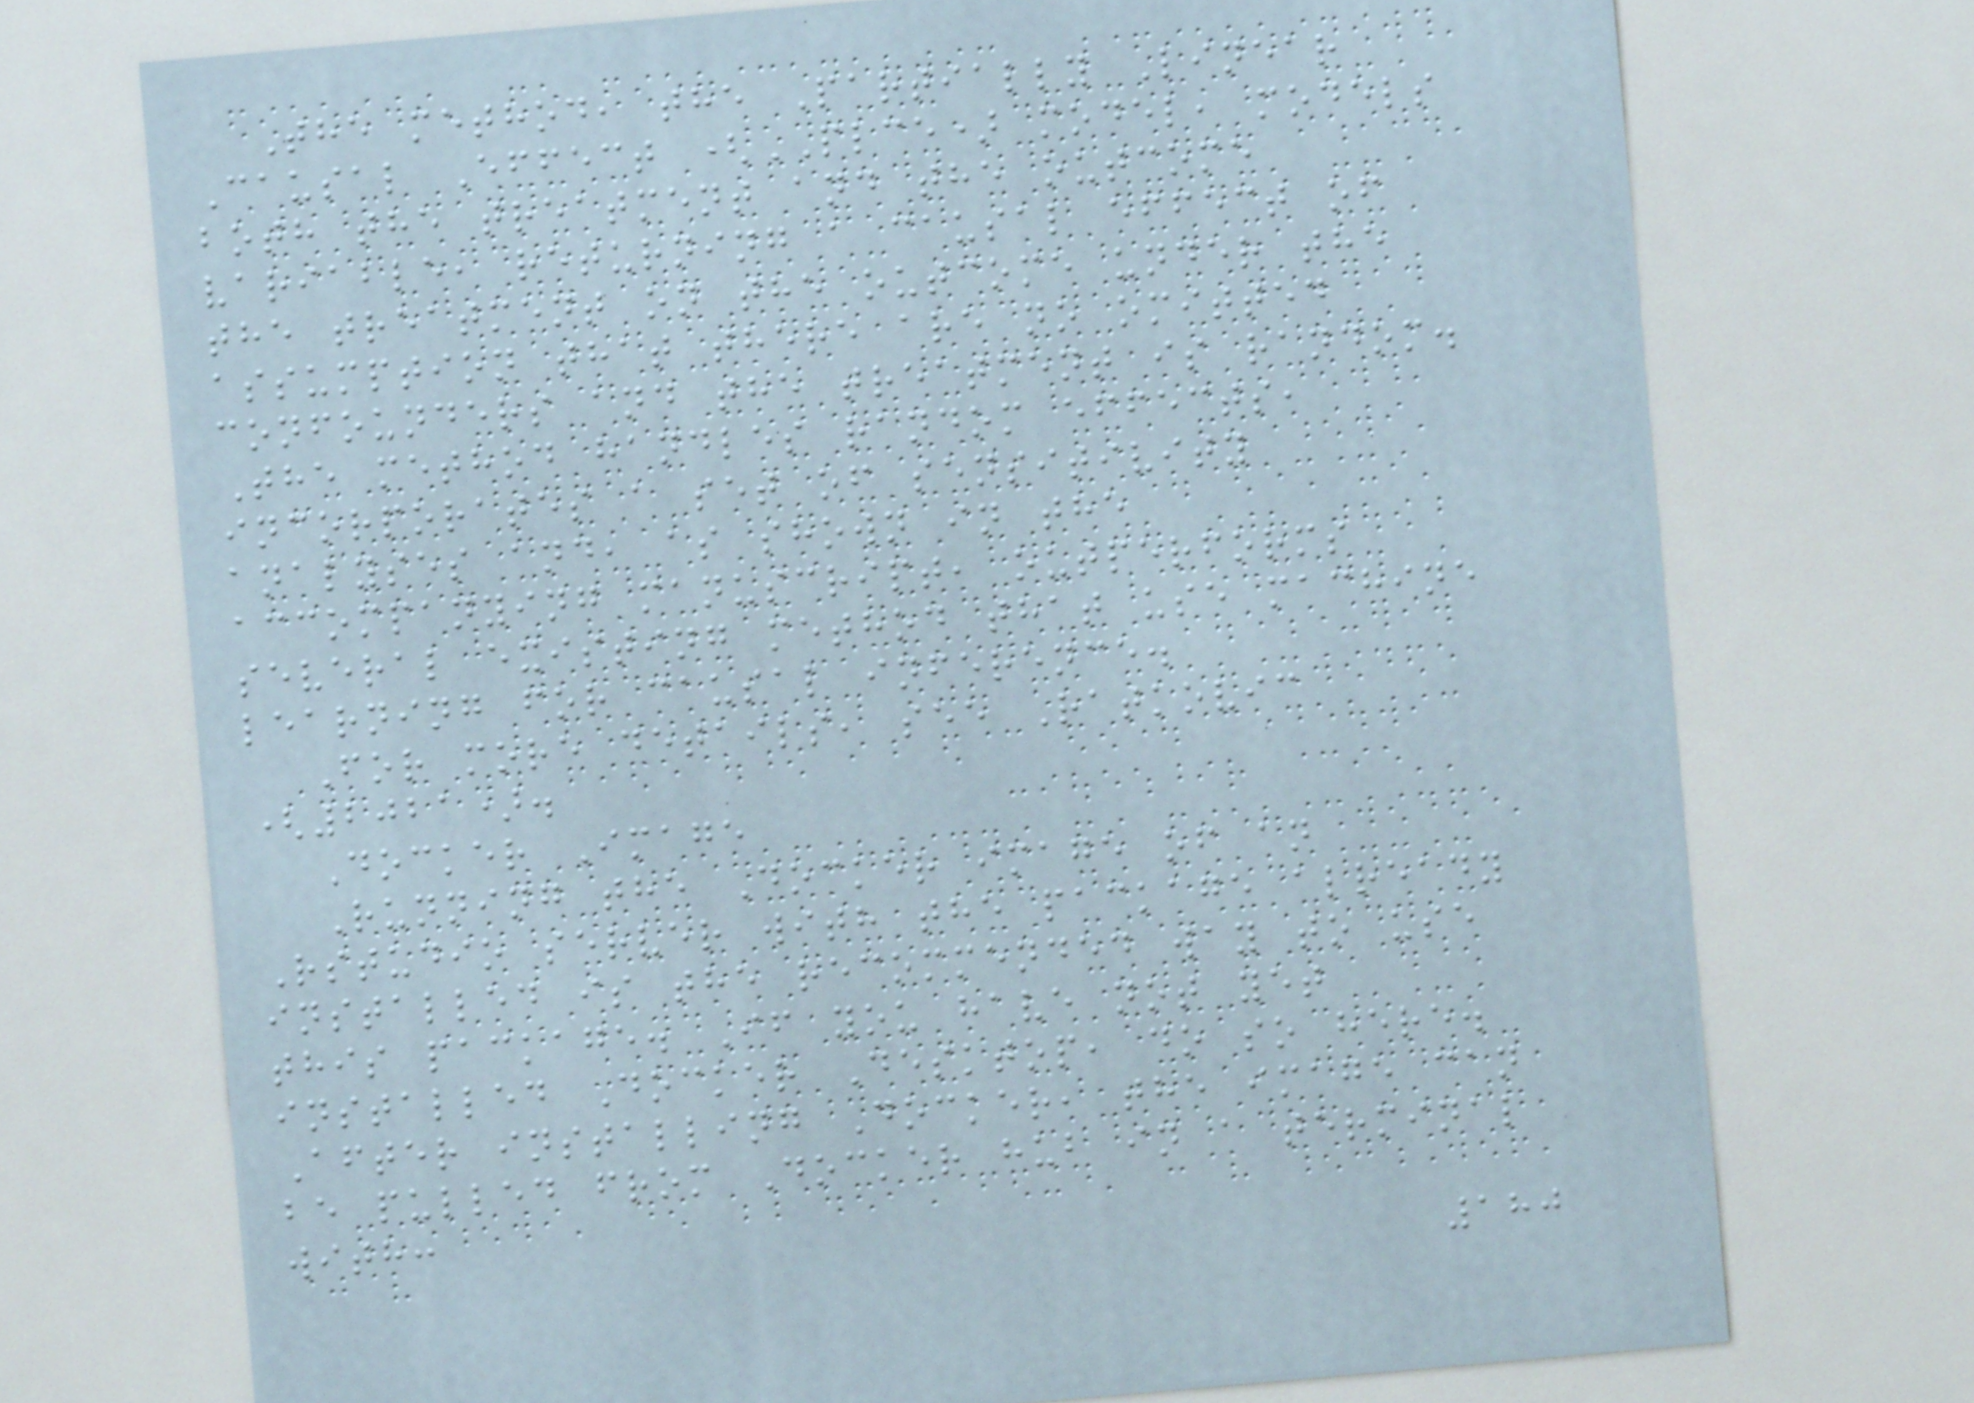The method, the Partially Linear
Causal Effect (PLCE) model, models
both the treatment and the outcome
variable, returning a causal effect of
the treatment on the outcome under the
assumption that there are no omitted
confounders and the treatment is random.
The method handles random effects,
incorporates a set of sensitivity
analyses and, as shown in the
accompanying manuscript, outperforms
several existing method that use machine
learning for causal inference.
For more details, see Ratkovic
(2021).
Docker Image
Running the Docker image of an
Rstudio server with the package already
installed is the recommended way to use
this package. If you have not yet
installed Docker Desktop, do so here.
After installing Docker, the image can
be pulled from Docker hub in a terminal
with:
180
